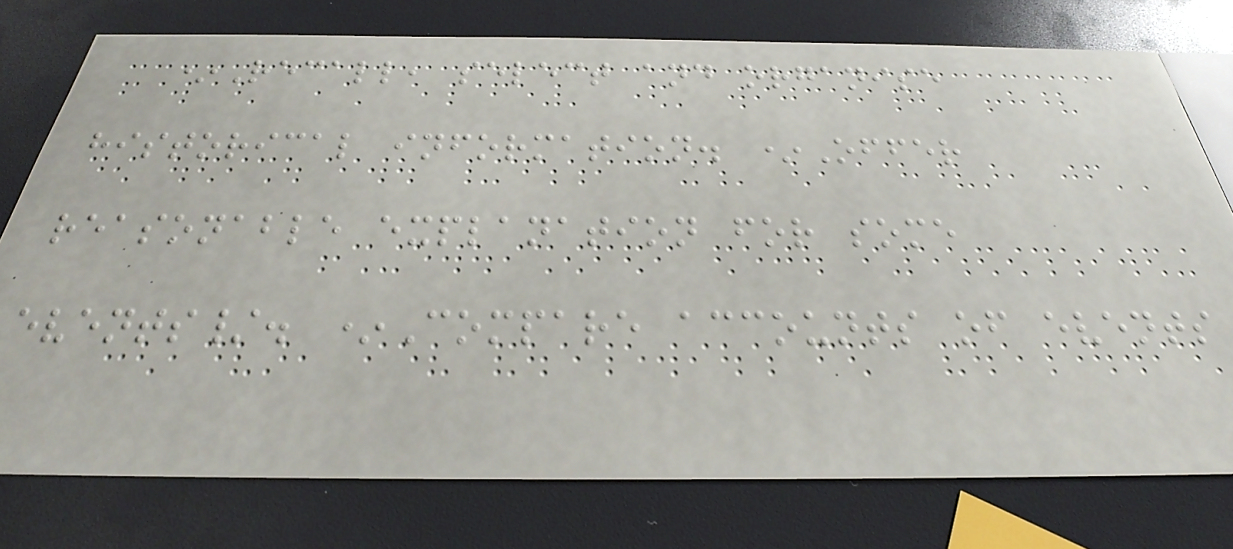*Recall, select and organise
historical information. *Offer
reasonable explanation for some
events/. *Compare accounts of events
